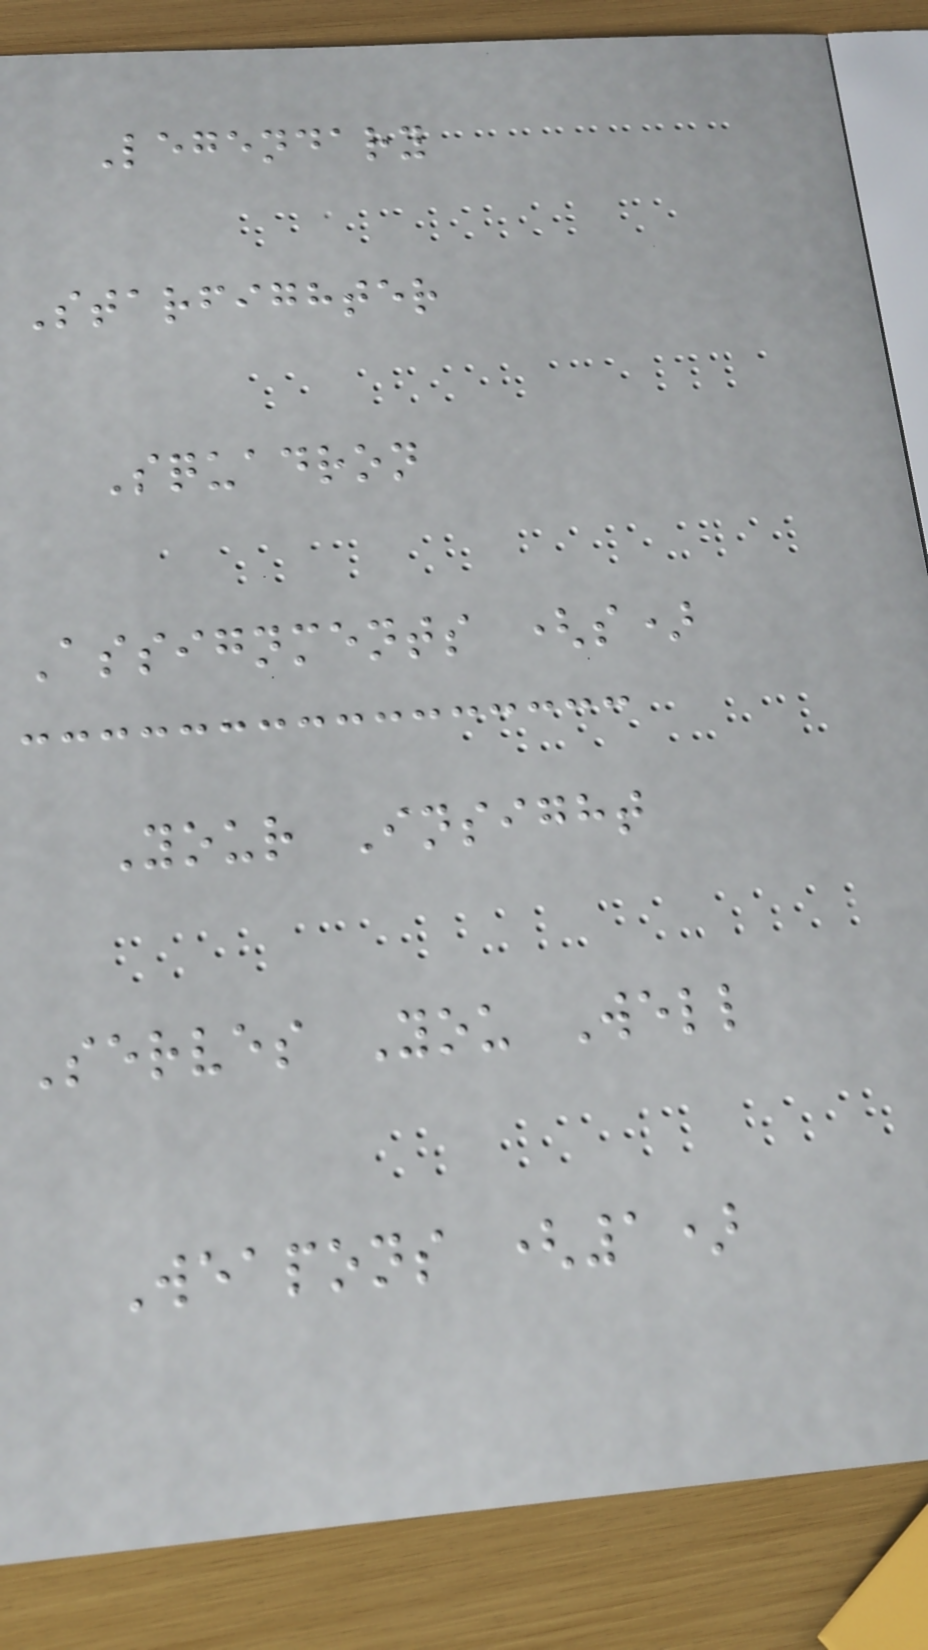Legendary
Starfighter
Squadron
Assignments (s)
Your Insight
Serves You Well
Weapons (1)
